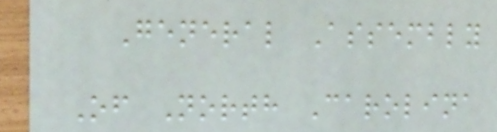General Assembly
Of North Carolina
